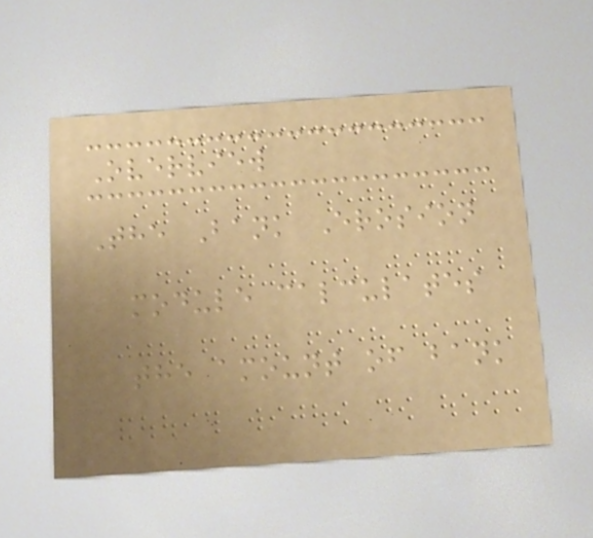Overview
The Bank Erosion
module calculates
the amount of bank
